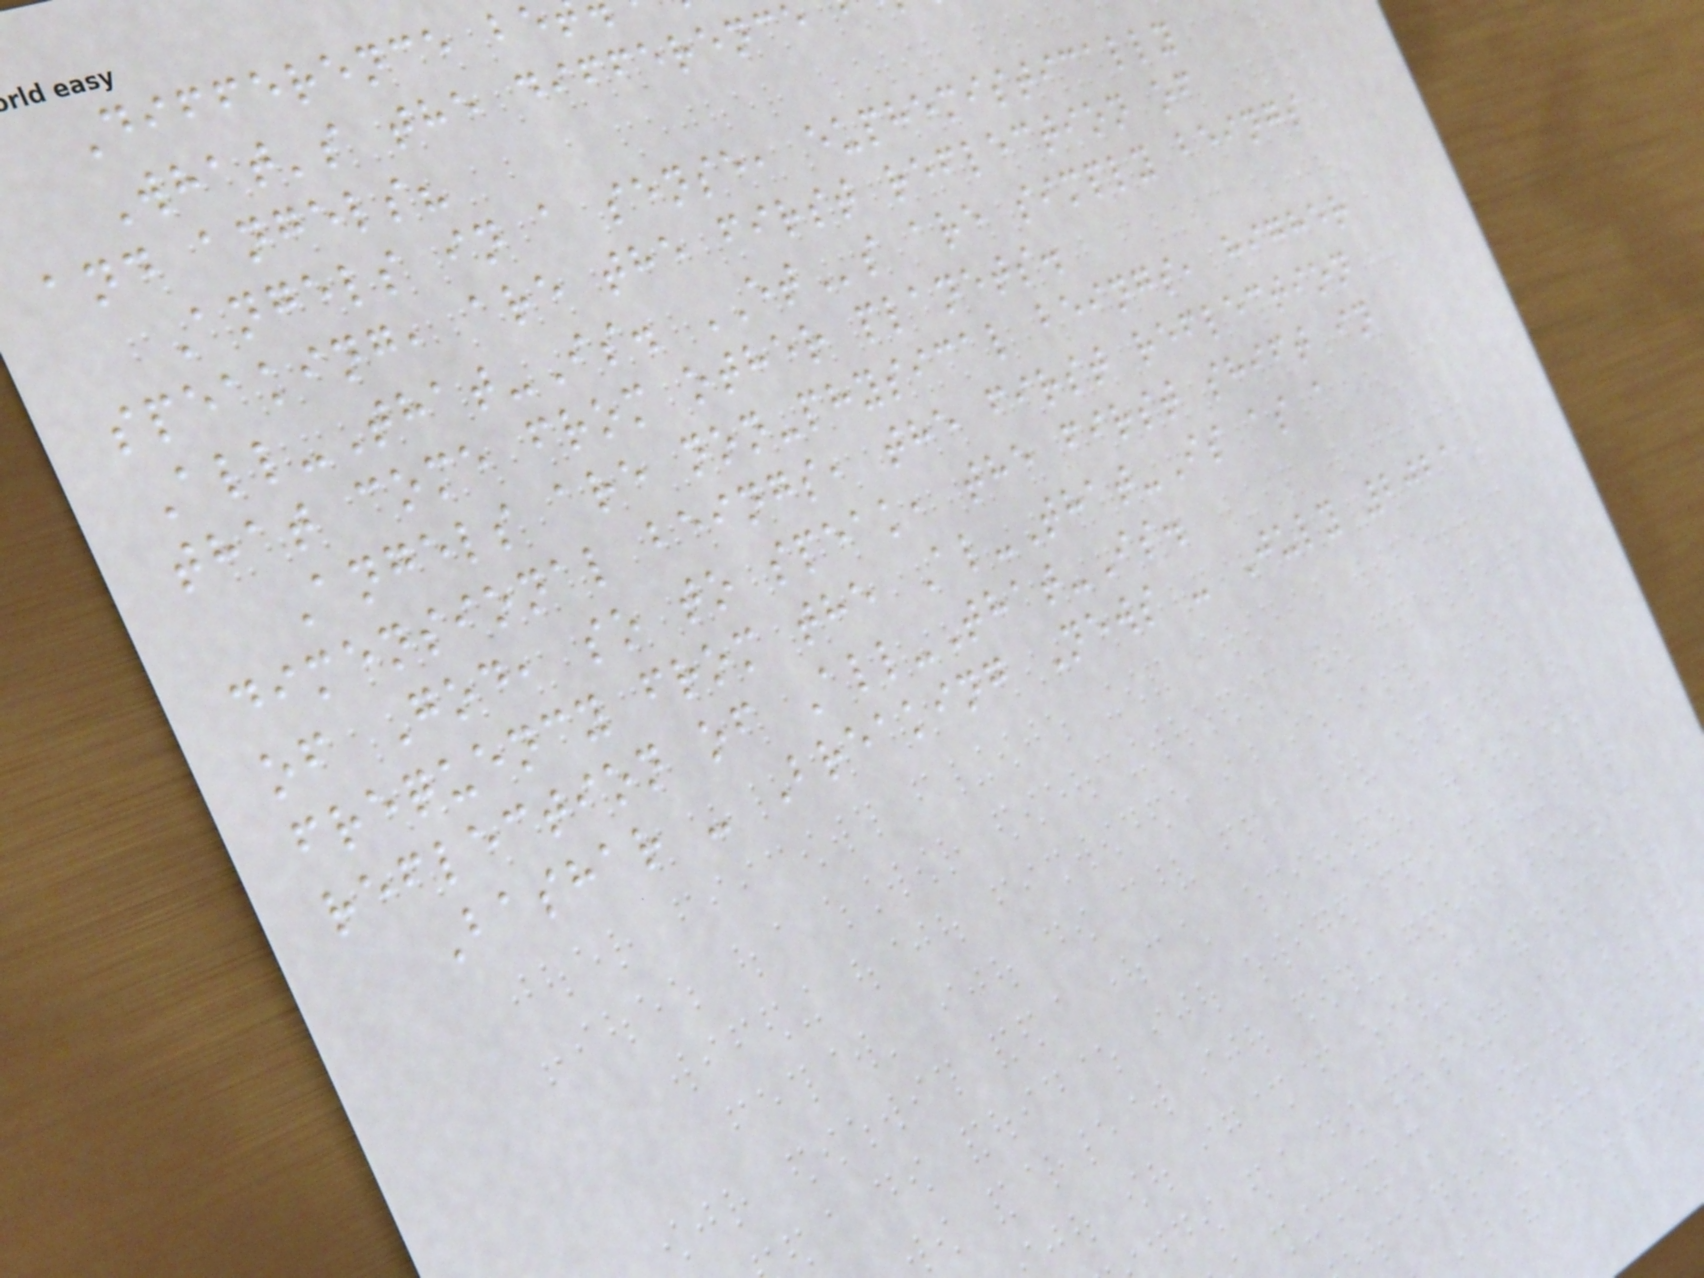Difference be
What's the difference
and angels?
Angels in a sense, euphemistically
speaking, are the first reflection of
All-That-Is. ETs are simply beings
that come from other planets.
Angels are non-physical beings, higher
dimensional beings, the first reflection
of God, so to speak, the first shift in
frequency from the Al-That-Is as a
reflection of All-That-Is.
Bashar - Breaking News - July 2021
